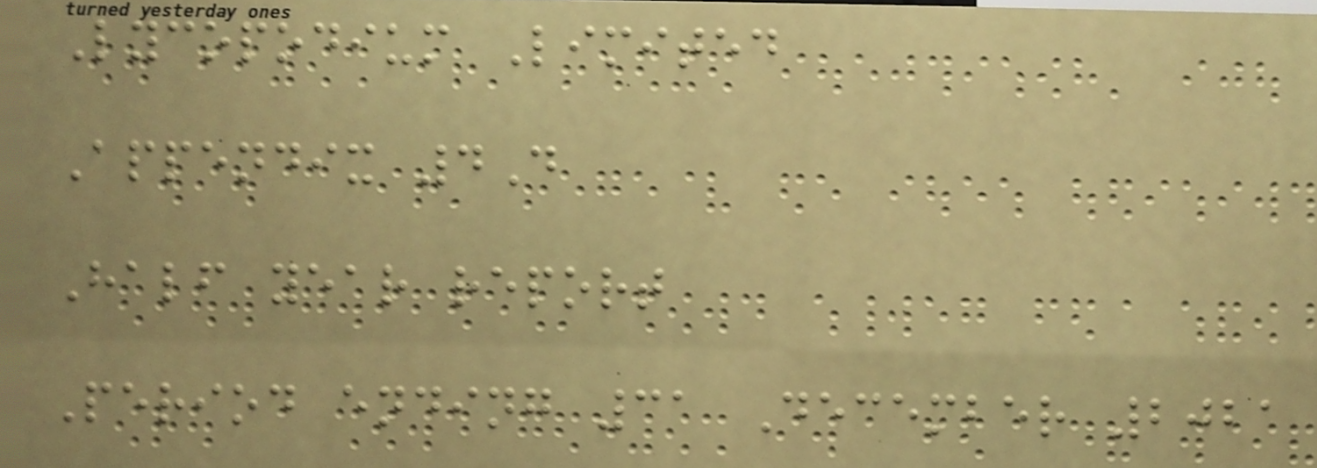Lycopodium Limited
Appendix 4D
Half year report
Period ending 31 December 2021
